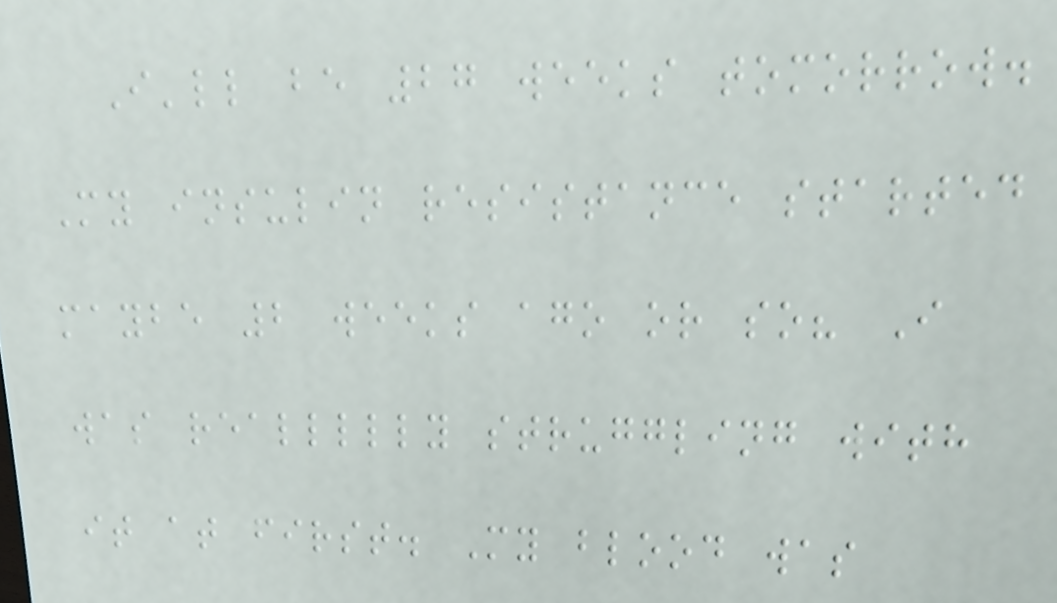I'll be 27 weeks tomorrow.
My insulin resistance started
maybe 2 weeks ago or so? I
was reallllly struggling with
it at first. My blood was
